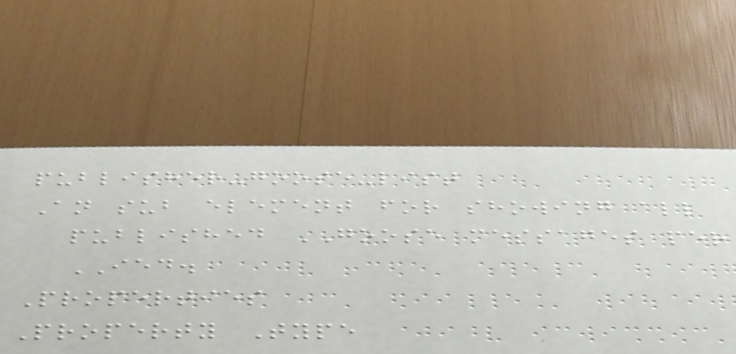publisher-goose-list
An sub element for showing all
published GOOSE messages per
IED.
Properties
Property Type
